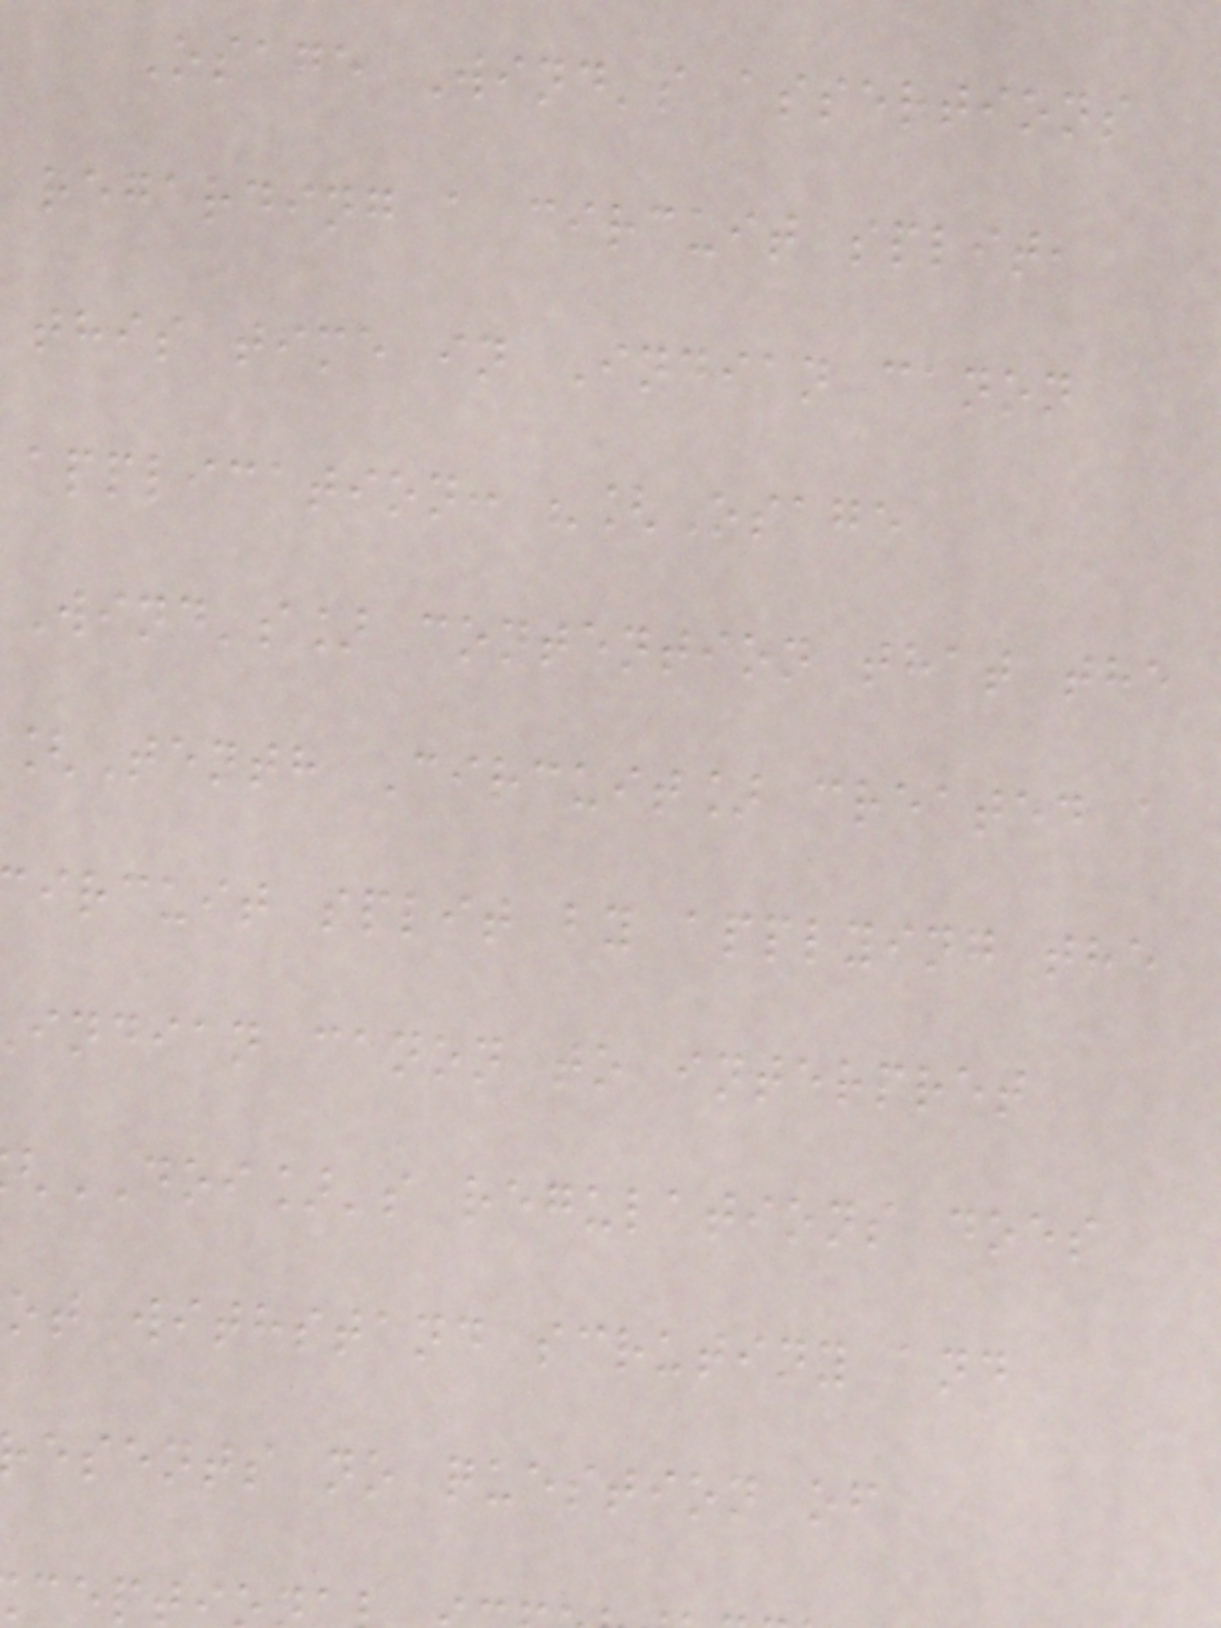Osage Wind's assertions
regarding a circuit split,
this time in Indian canon
application: "[Osage
Wind's] contention that the
[Tenth Circuit] created a
ircuit split by applying the
indian canon to interpret
DOI]'s regulations does
ot withstand scrutiny and
esents no question of
